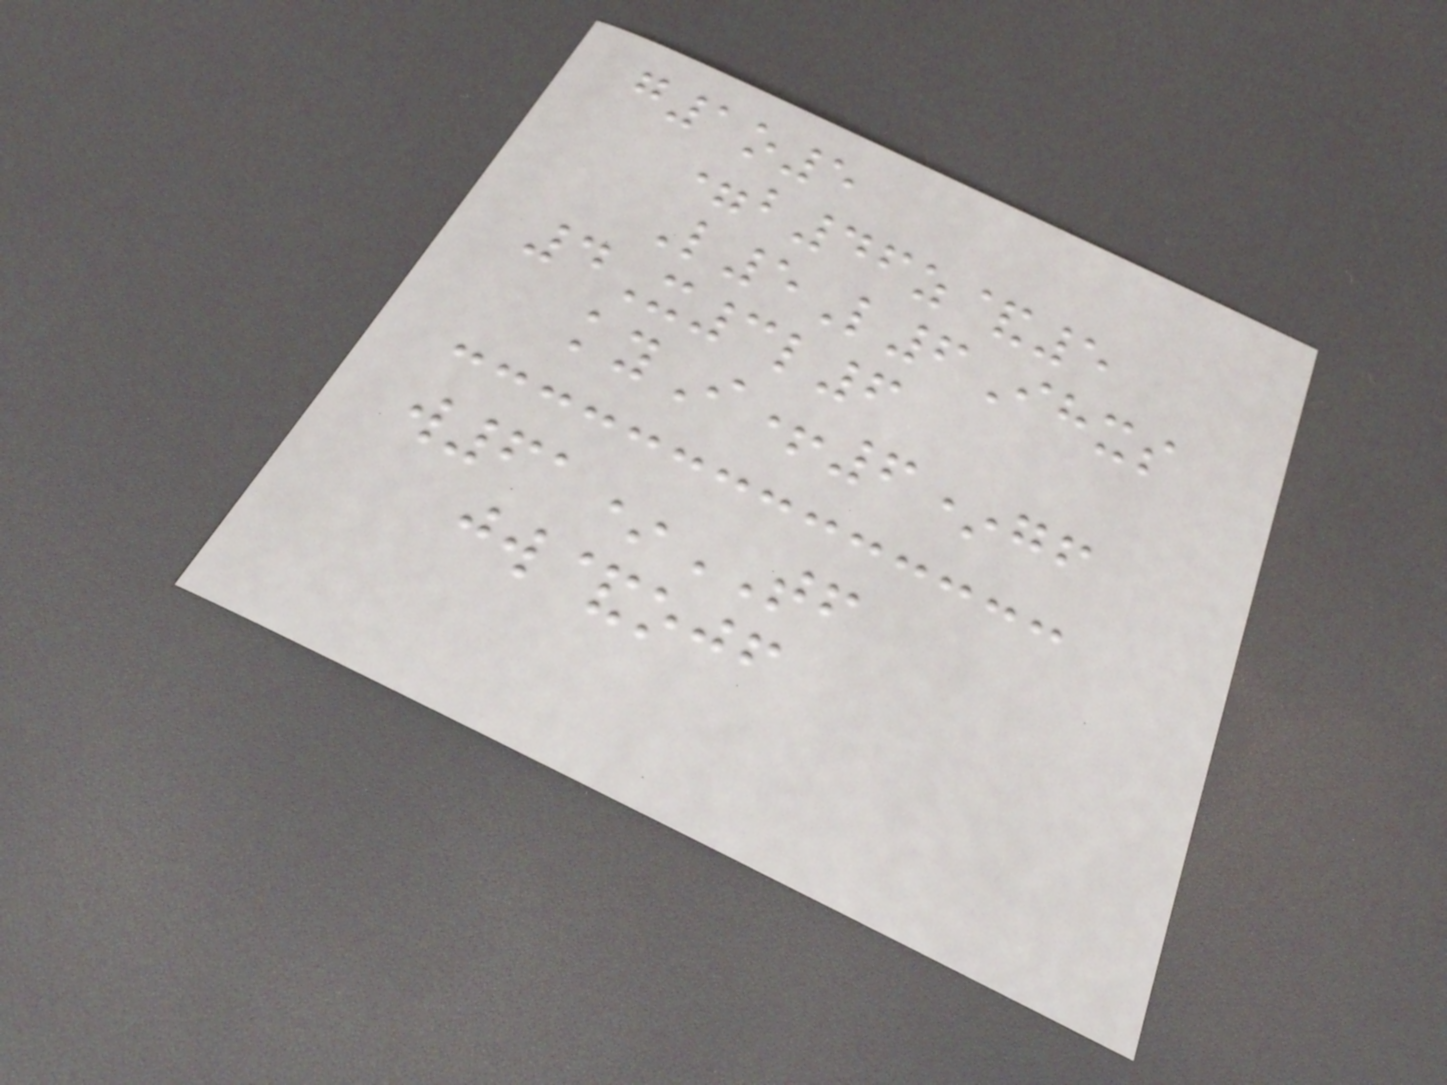g1o5
=b46z&5
L5L6Ihxs
4X3l6
kyI+6*gf
w61*TF
jw&ojf
